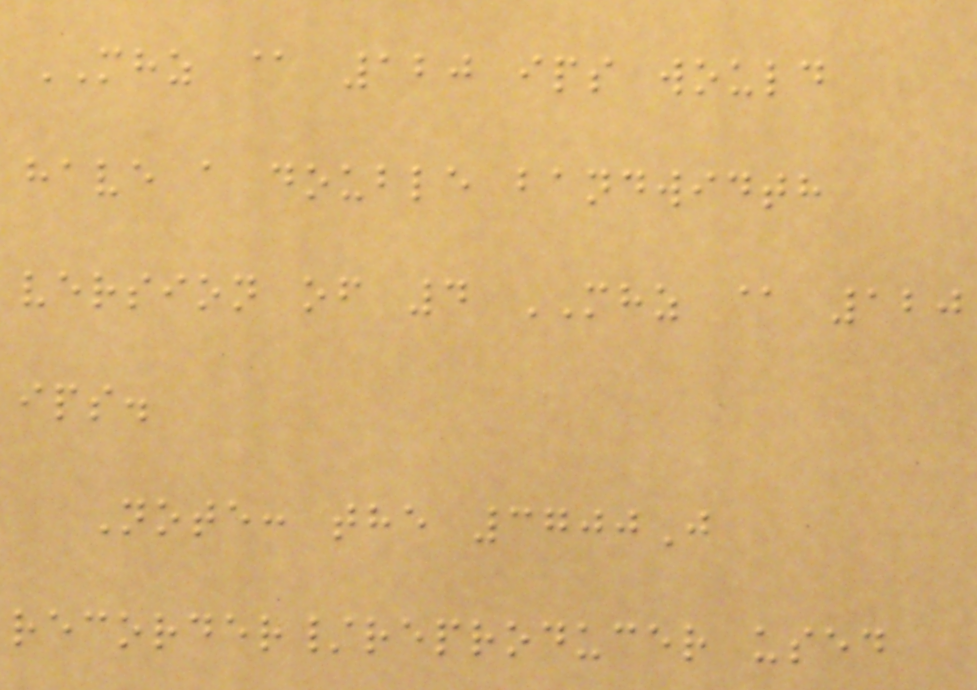MHZ @ 120 ips would
have a double bandwidth
version of 4 MHZ @ 120
ips.
Note: the 3700J
recorder/reproducer used
